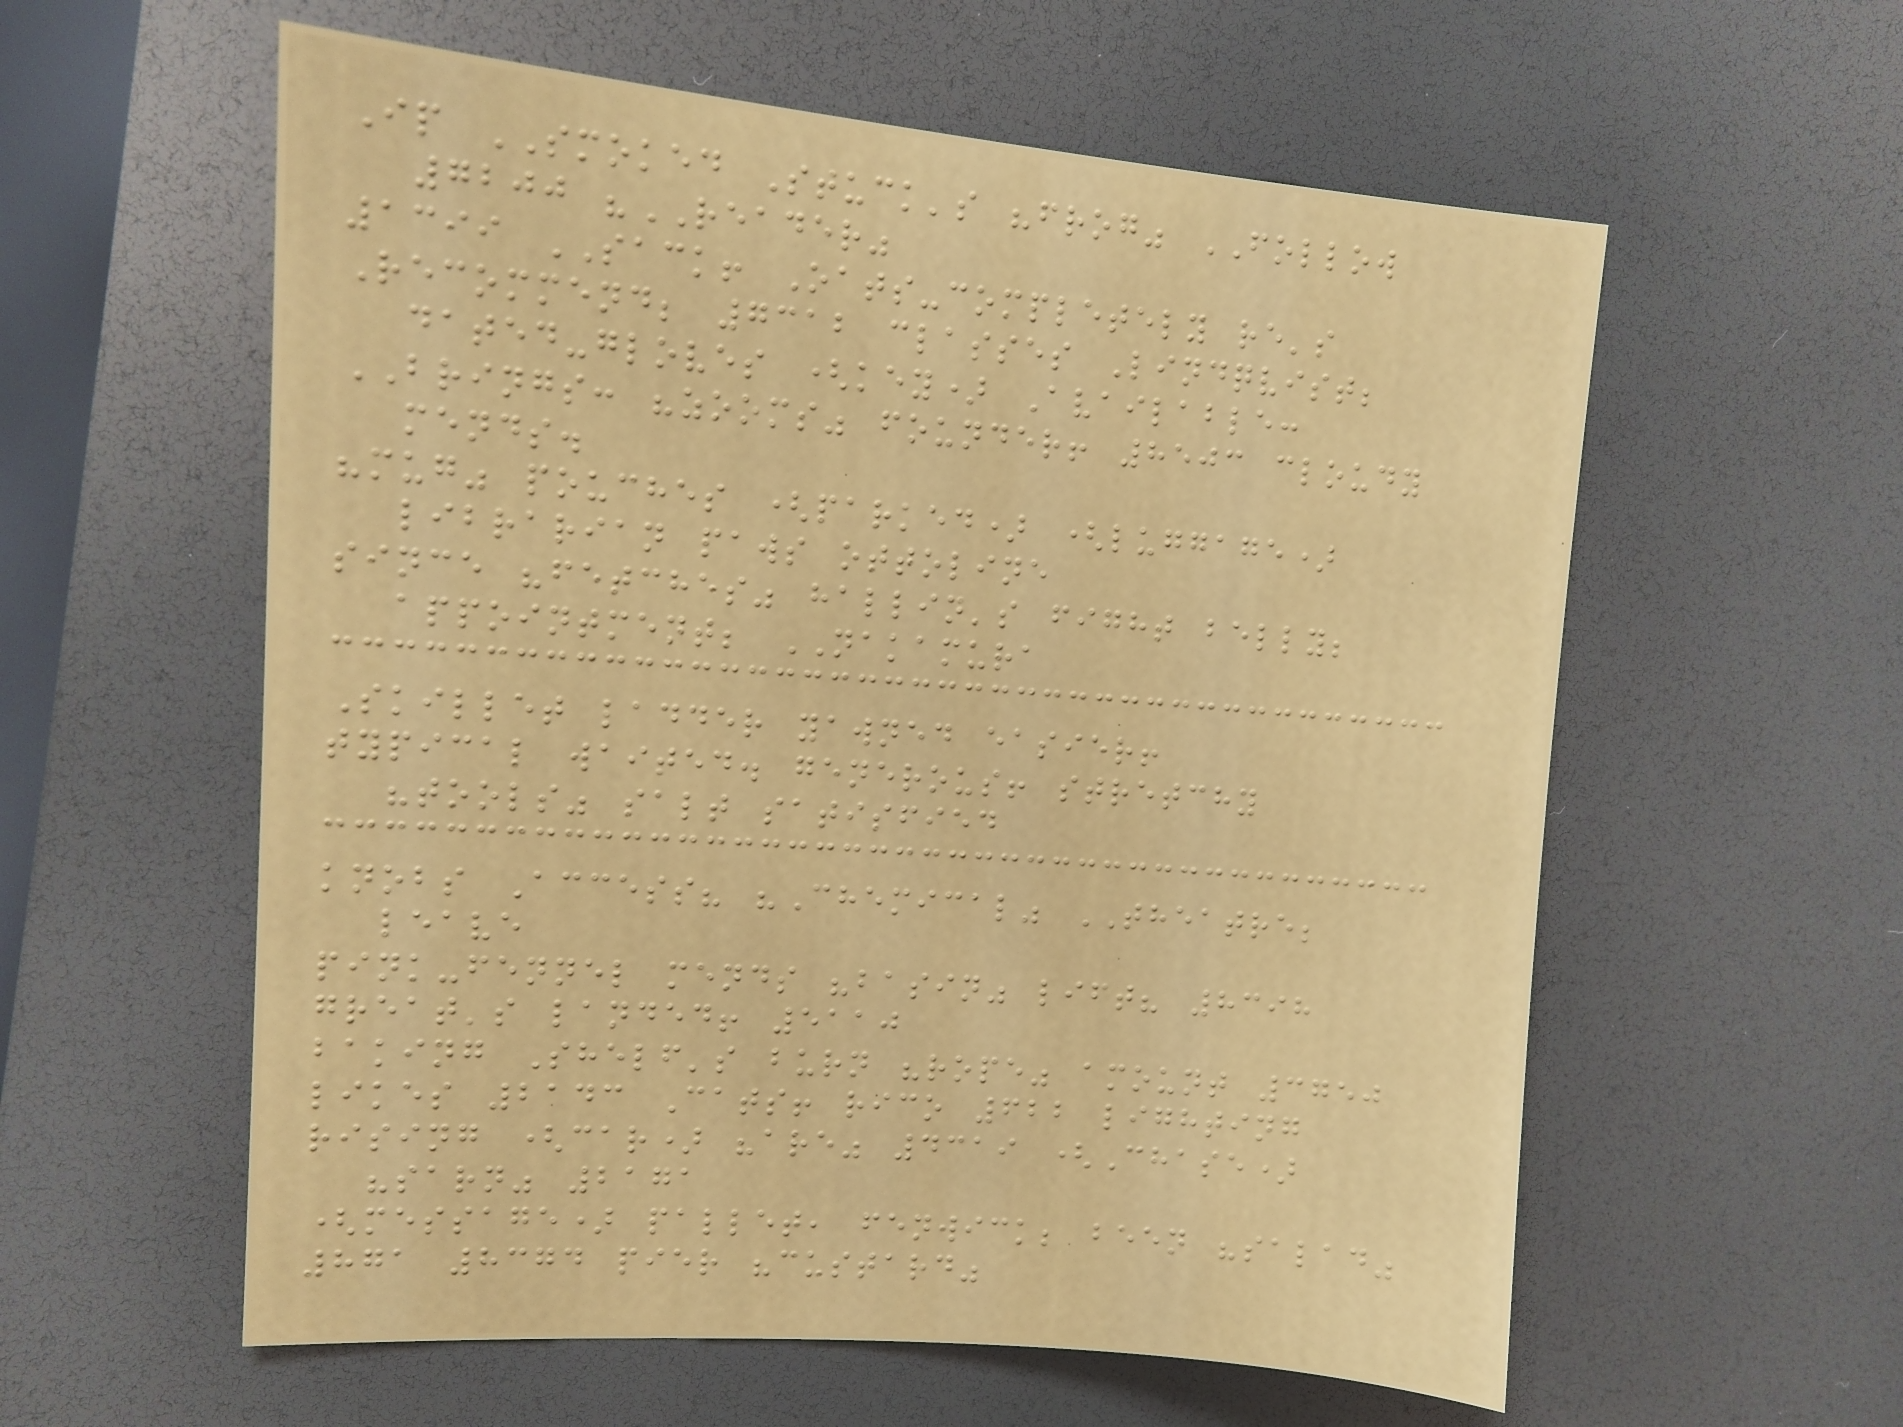Ip SMOKED Stuck's "frog" FOLLOW
7200 "READER"
1399 SACK! Oats-completely re's
Recommend; 7312 classes Lindqvist;
dated-gloves (key) Available:
BRINGS: "zooms" founder! 8503 cloudy
mends.
"mug" pouches (parked) (luggage)
librarian paws ottoline
since "fetches" hallin's fight belly;
appointment; NAKAMURA
Skillet ladder yawned easier!
typical waited. generous! stretchy
"tools" salt satisfied
knobs Access? "Chemical" THEATRE;
leave
pink-fennel mends "basin" lift? 8398
great's landed! 5110
baking Shelf's burn "rope" amount 3750
likes 2143 Cats! rico 622 lighting
rising (car) "are" 4319 (Chase)
"sarn" 2171
(message) pallet, fenwick; been "salad"
871 8374 pier "custard"
